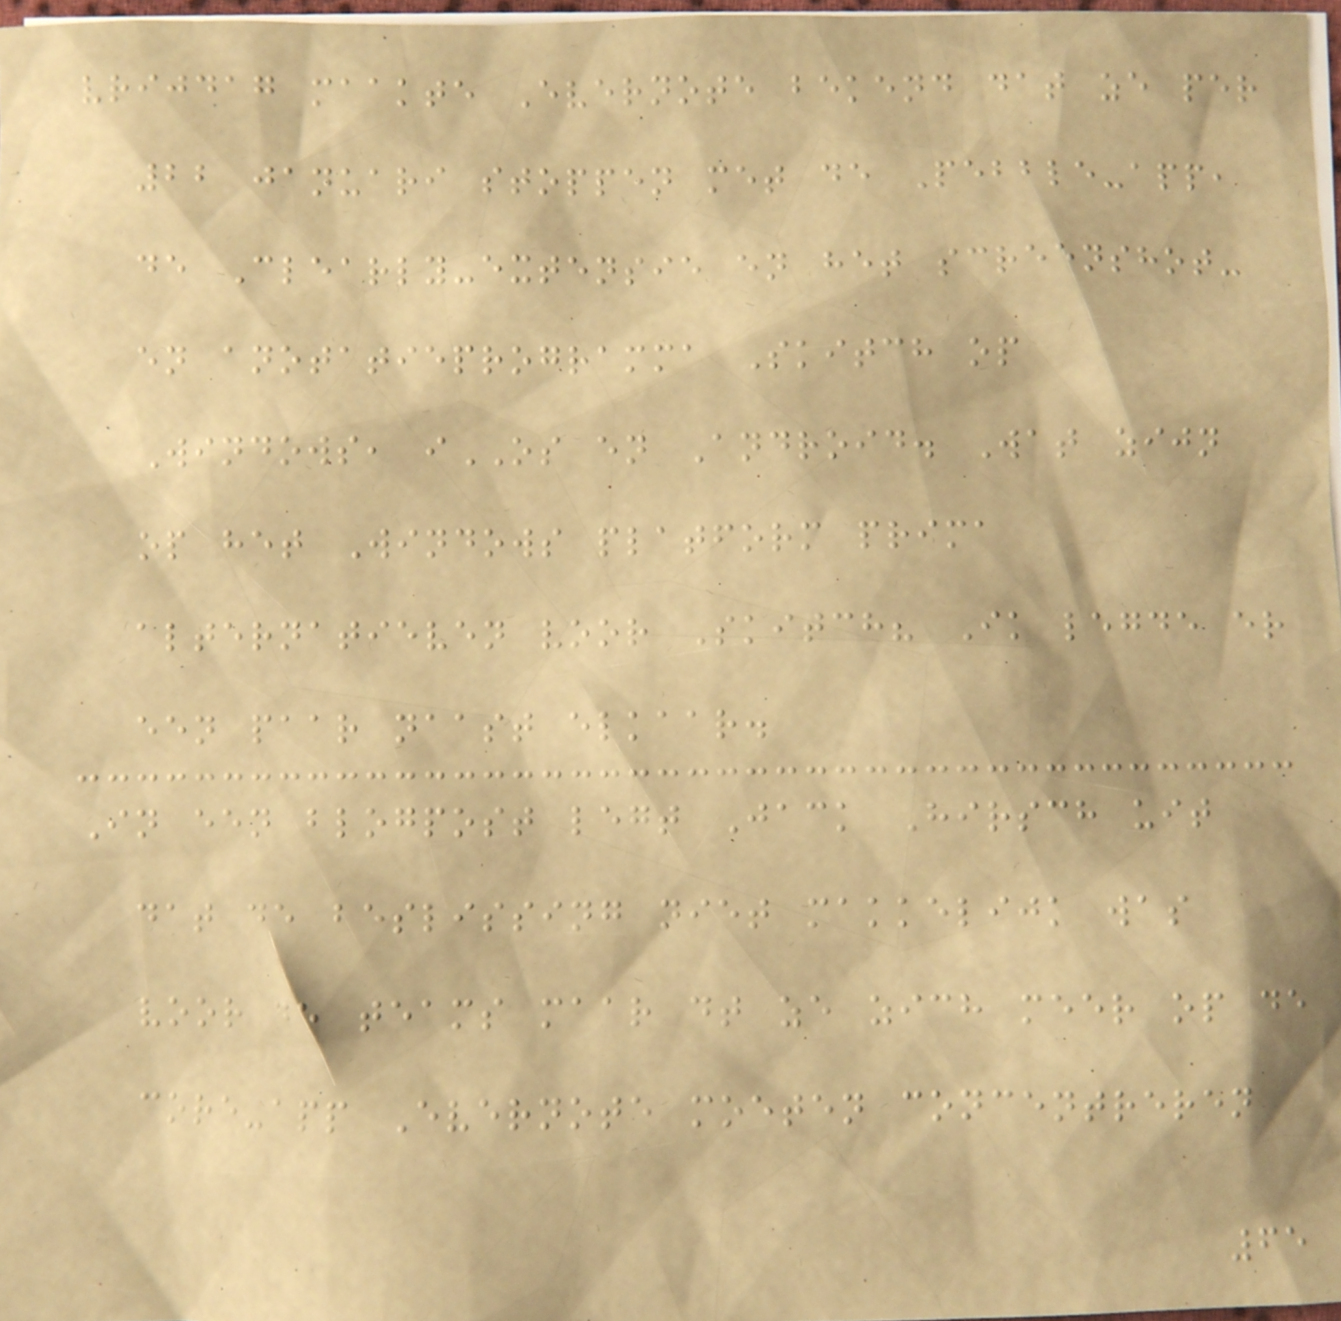vrijdag maakte Evernote bekend dat ze per
22 januari stoppen met de Pebble-app,
de Clearly-extensie en het screenshot-
en anotatieprogramma Skitch op
Windows, iOS en Android. Wat zijn
op het Windows platform prima
alternatieven voor Skitch? Ik legde er
een paar naast elkaar.
In een blogpost legt Jack Hirsch uit
dat de beslissing niet makkelijk was
voor de teams maar dt ze zich meer op de
core-app Evernote moeten concentreren
65
